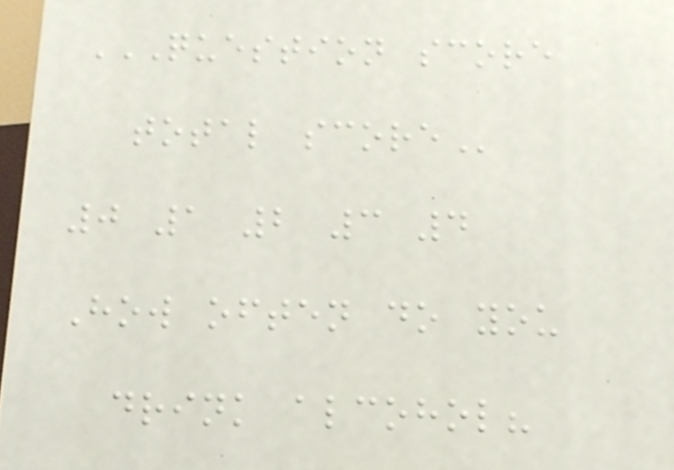QUESTION SCORE
TOTAL SCORE
0 1 2 3 4
How often do you
drink alcohol?
